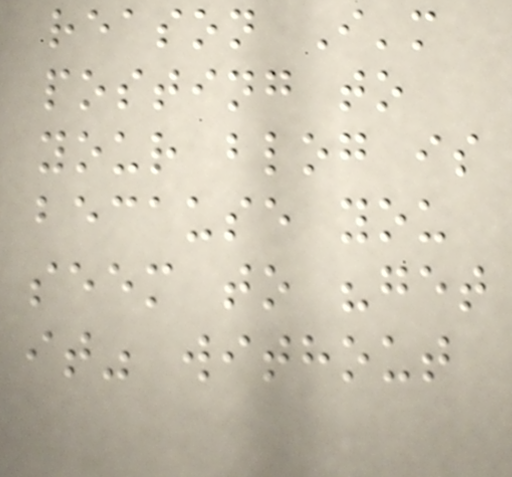reason I'm
posting to
your blog is
because you
seem to "get
it" without
